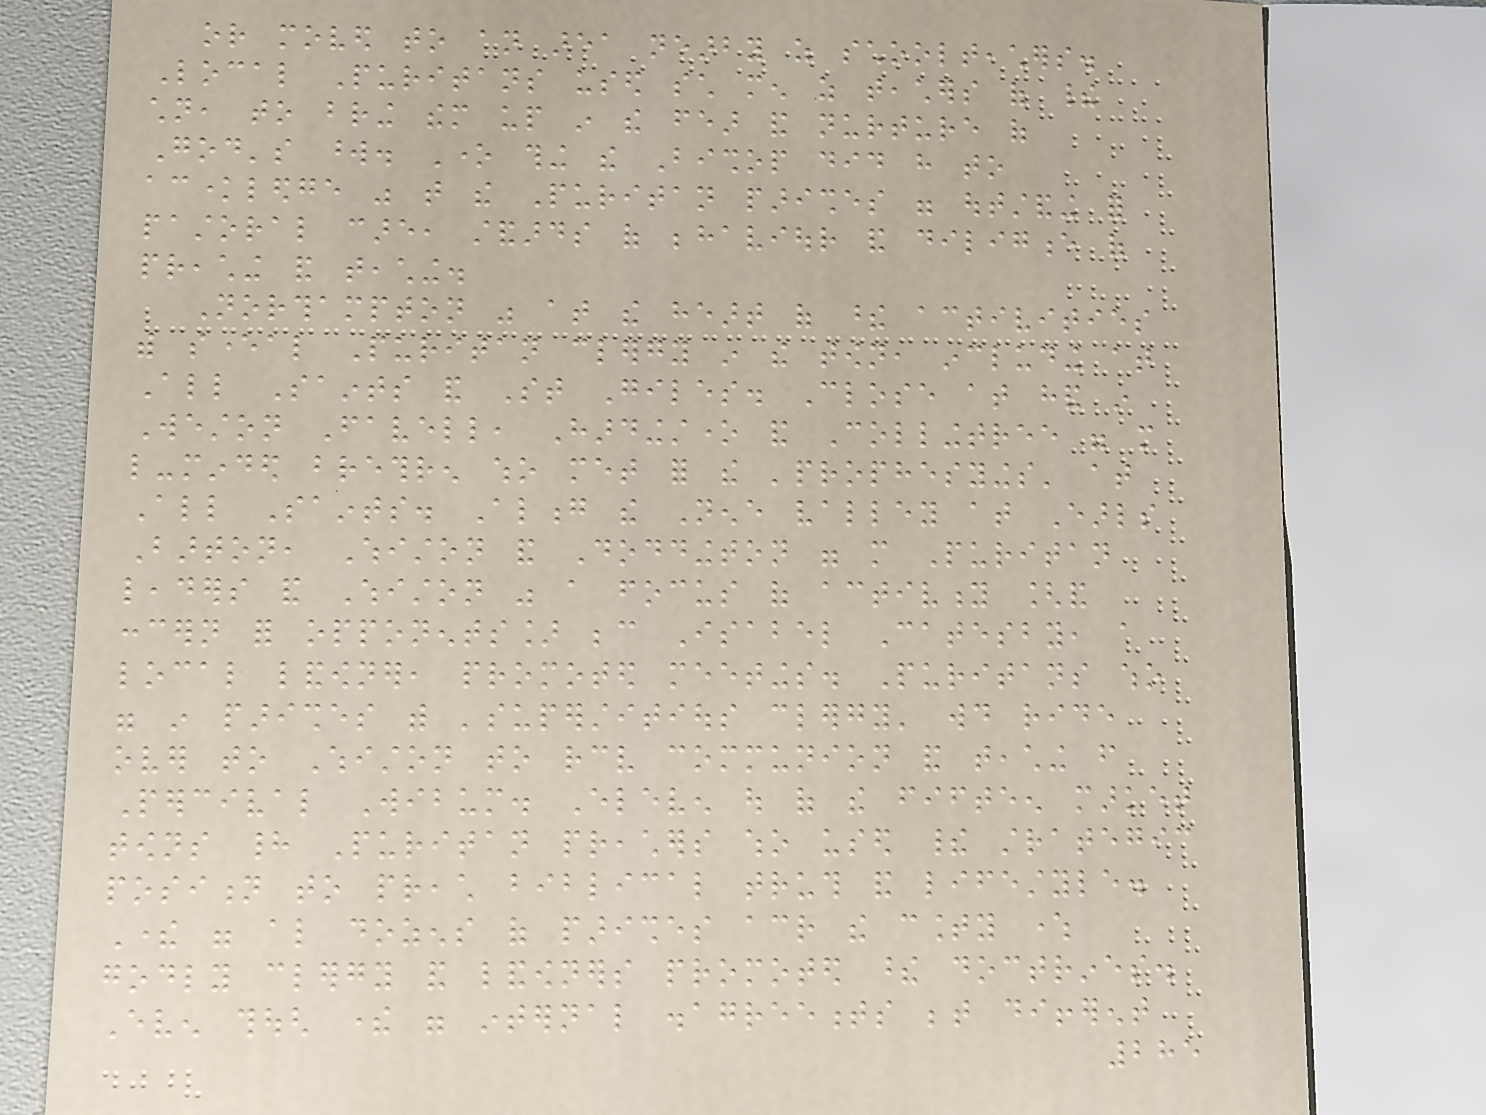or moved to an area nearby as schoolteachers.
Local Puritans used such men as teachers of their
children, to bring them up in the fear and nurture of
God's word. One thing the Bishop did have to
acknowledge was that the Puritan parishes were outstanding for
pastoral care, standards of behaviour and diligence of
preaching and teaching.
Northampton was at the heart of these activities
with several Puritan clergy in the town, including at
All Saints and St Giles. Close at hand in
Weston Favell, Hardingstone and Collingtree were more
like-minded brethren who met for the 'prophesyings' at
All Saints. Along the Nene valley at Earls
Barton, Whiston and Doddington were more Puritan
leaders and Whiston was a focus of activity [and
concern for opponents] because Isabel Catesby, a
local landowner, promoted meetings. Puritans who
were in parishes with 'superstitious clergy' would ride
over to Whiston to receive communion and teaching from
Percival Wibum. Eleven out of the fifteen market
towns had Puritan preachers who used their strategic
position to preach biblical truth and lifestyle.
There were also dozens of parishes across the county where
godly clergy and landowners promoted these doctrines.
Even though there were internal disagreements between different
285
